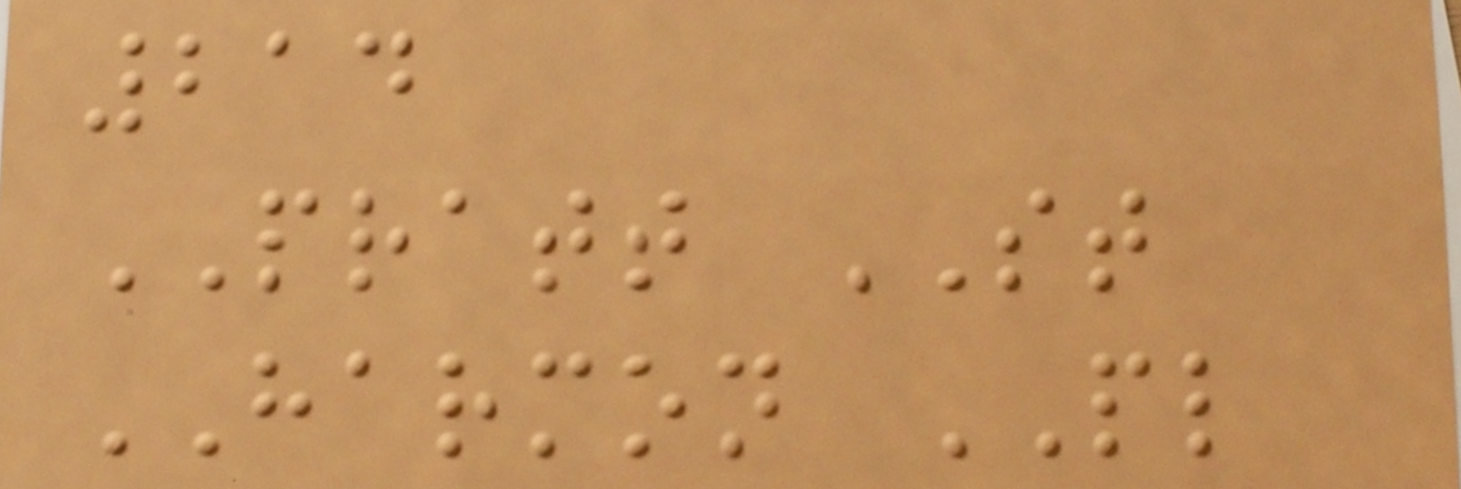214
PRATT ST
HARMON PL
